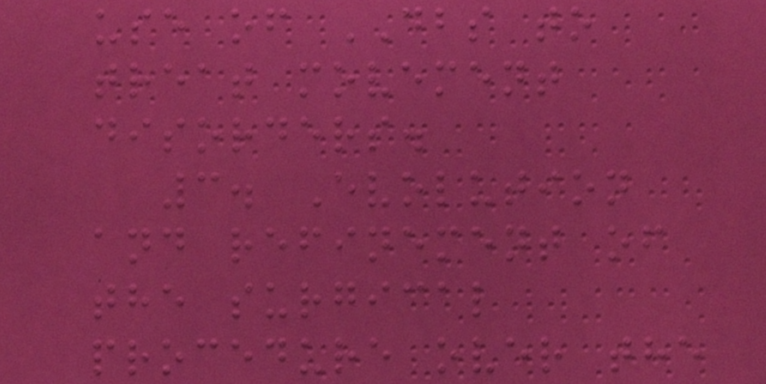use of DBS to
treat movement
disorders.
3. Evolution
and refinement of
the surgical
procedure over the
